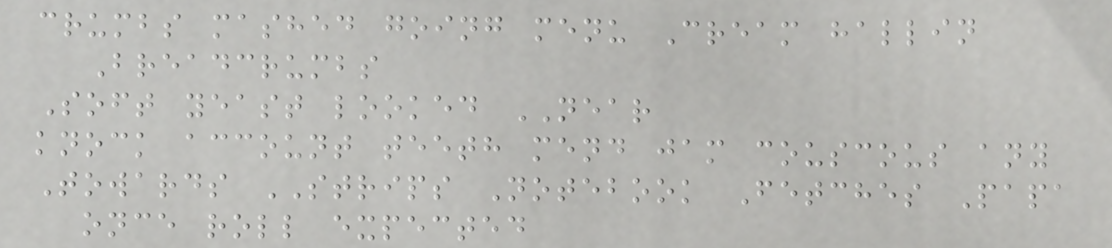crumbs mashed going menu Cream hallin
Breadcrumbs
Soft yeast looked NEAR
knock account teeth mend jam couscous any
Towards STRIPS Notebook Fetches Papa
once roll expected
